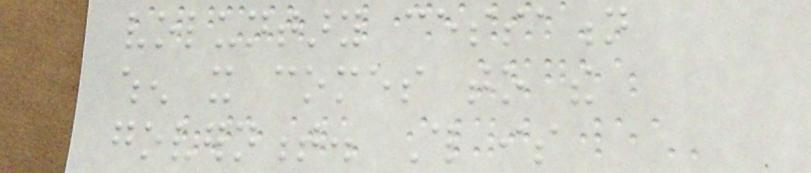voluntary cessation
when it comes to the
government. This is
